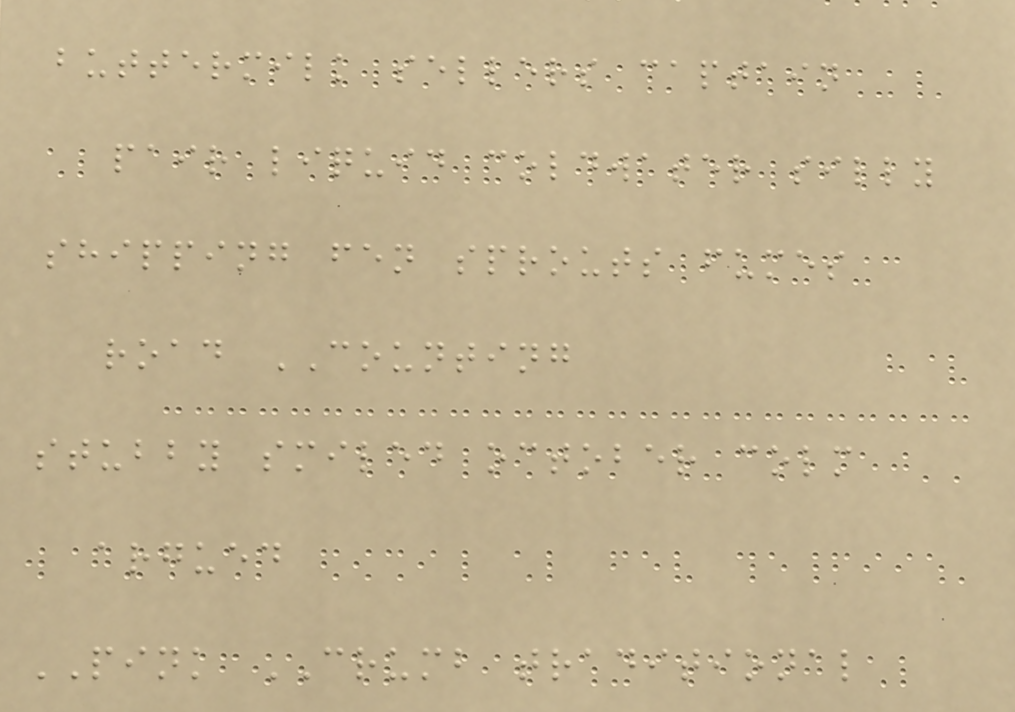buttermilk sellers captain
pair liquid coldwater silly
shipping fen sprouts fumes
road COUNTING
stubby smiled october colm
argued
PINK CRUMB traditional
